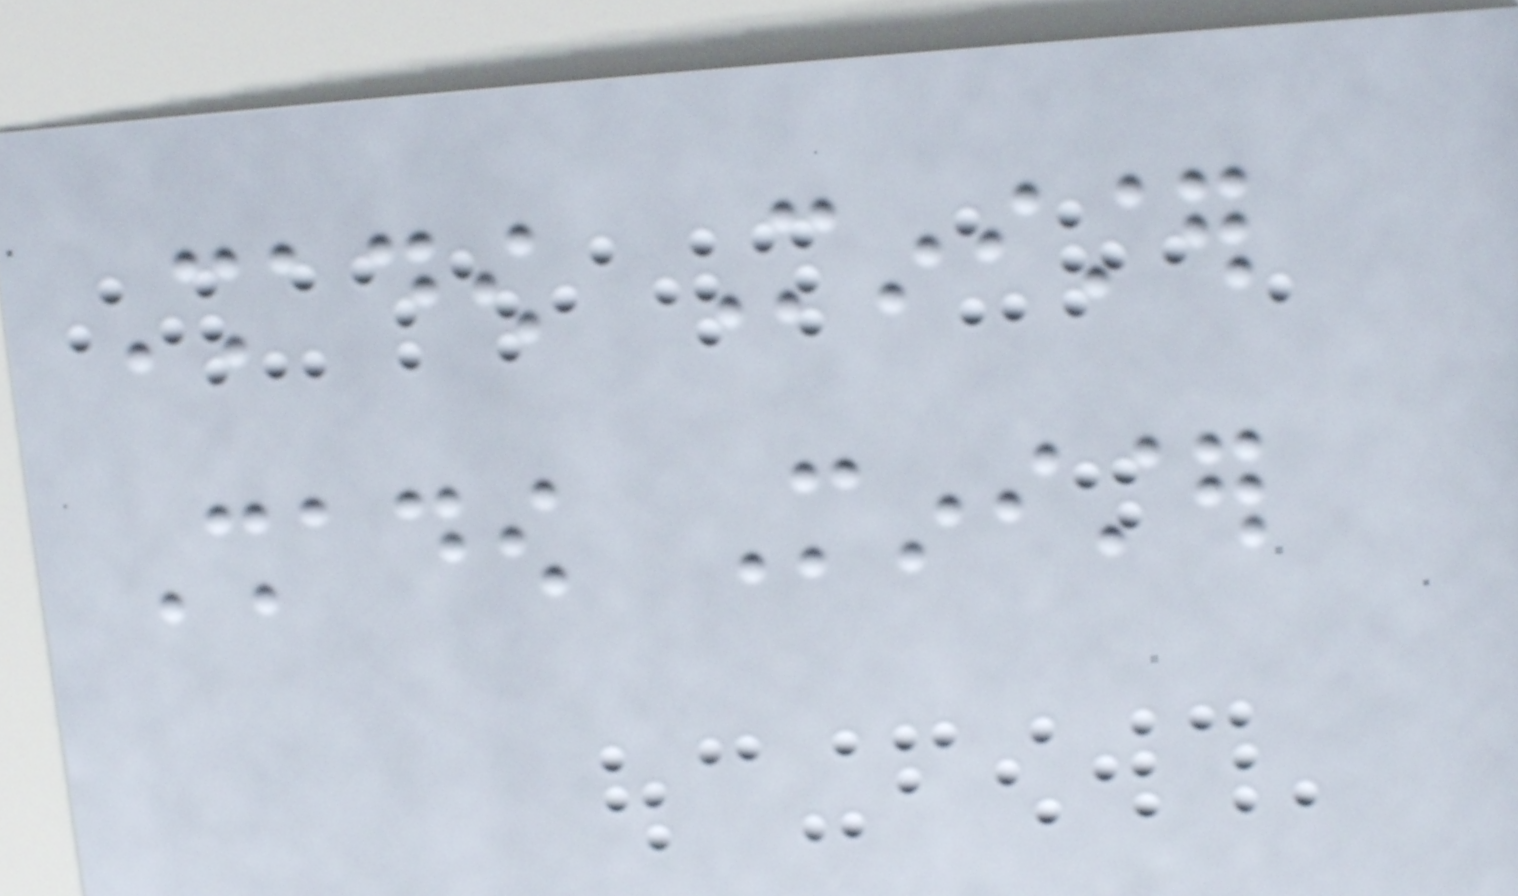Shadow Minister
Shadow Minister
